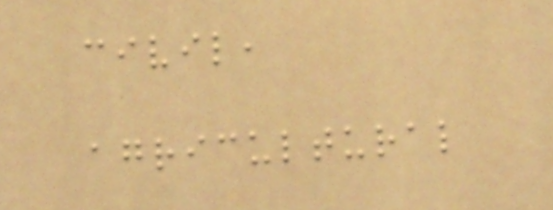civil,
agricultural
